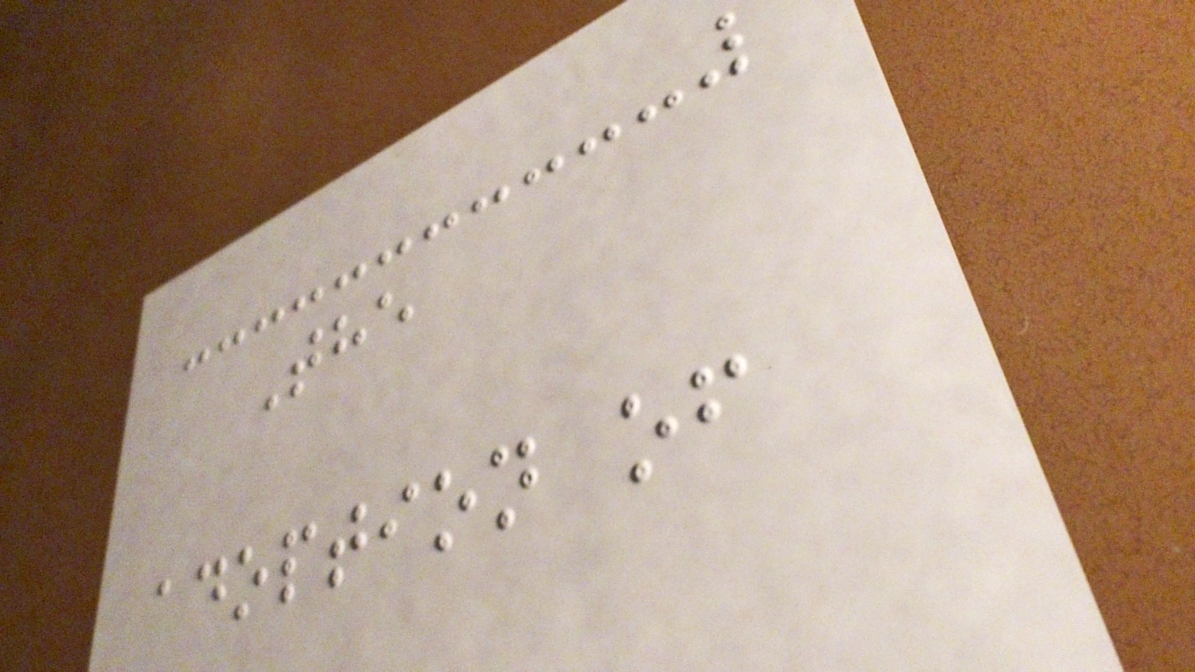The
adoption of
